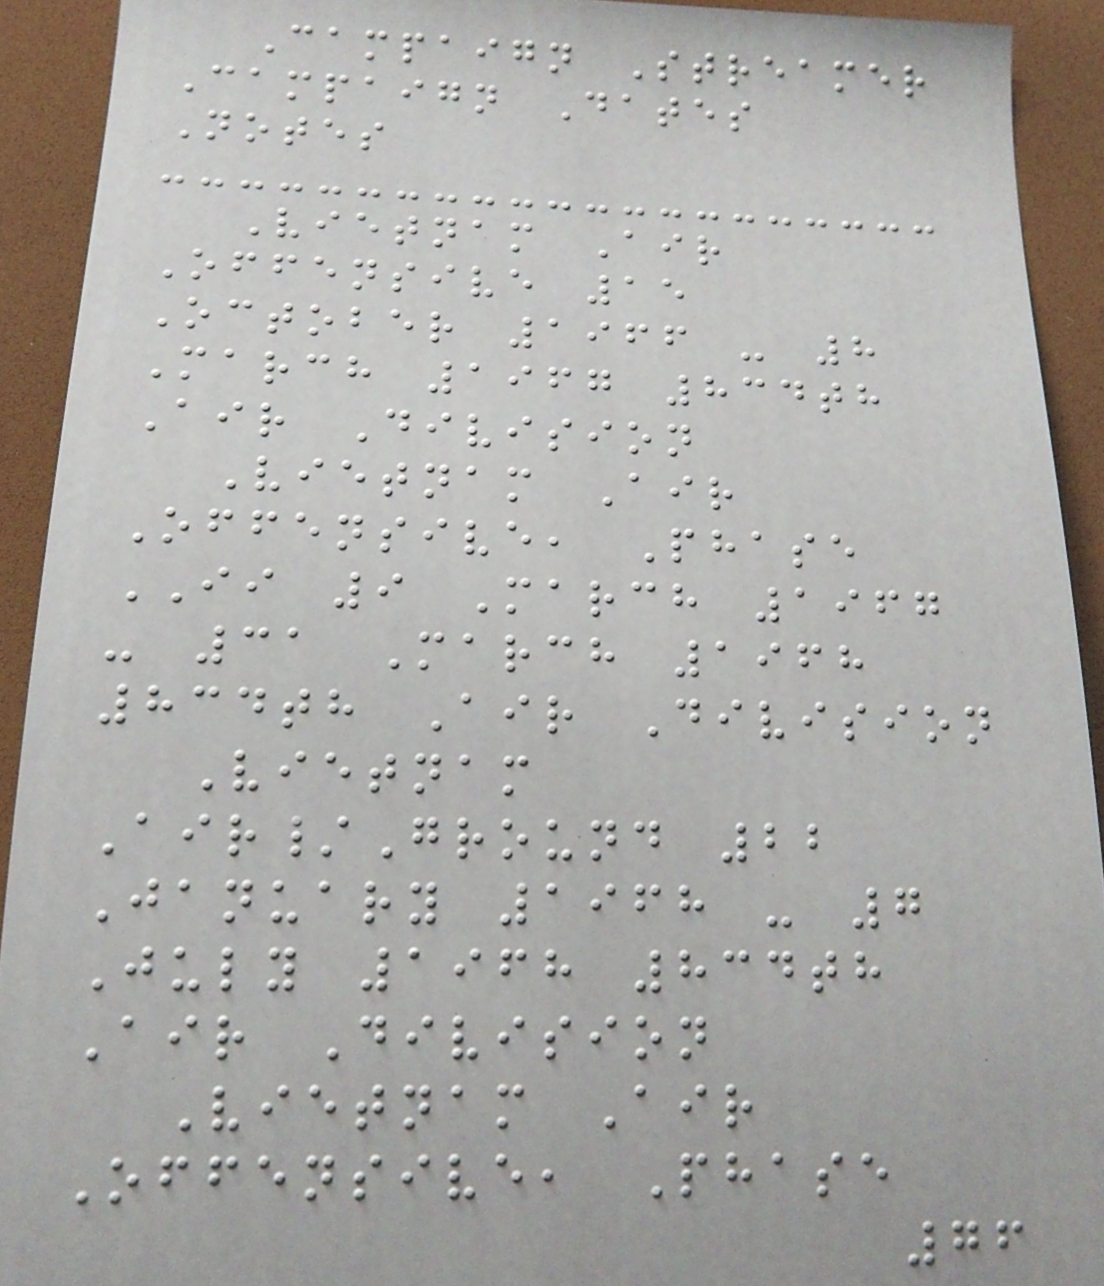Campaign Streamer
Campaign Dates
Notes
Vietnam Air
Offensive 15
October 1966 - 8
March 1967 834th
Air Division
Vietnam Air
Offensive, Phase
II 9 March 1967
- 31 March 1968
834th Air Division
Vietnam
Air/Ground 22
January 1968 - 7
July 1968 834th
Air Division
Vietnam Air
Offensive, Phase
76
